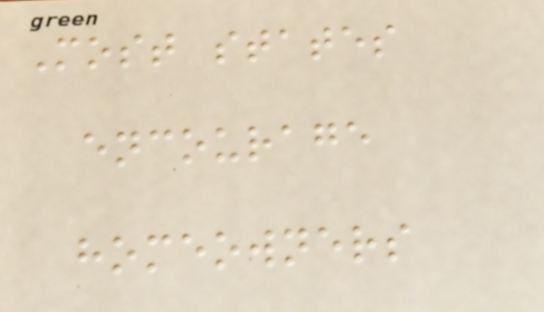Most states
encourage
homeowners
